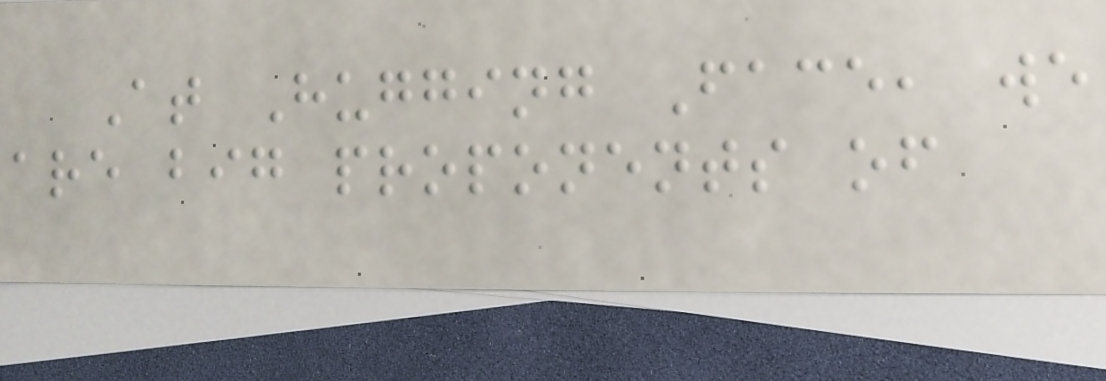At Hugging Face, we
are big proponents of
